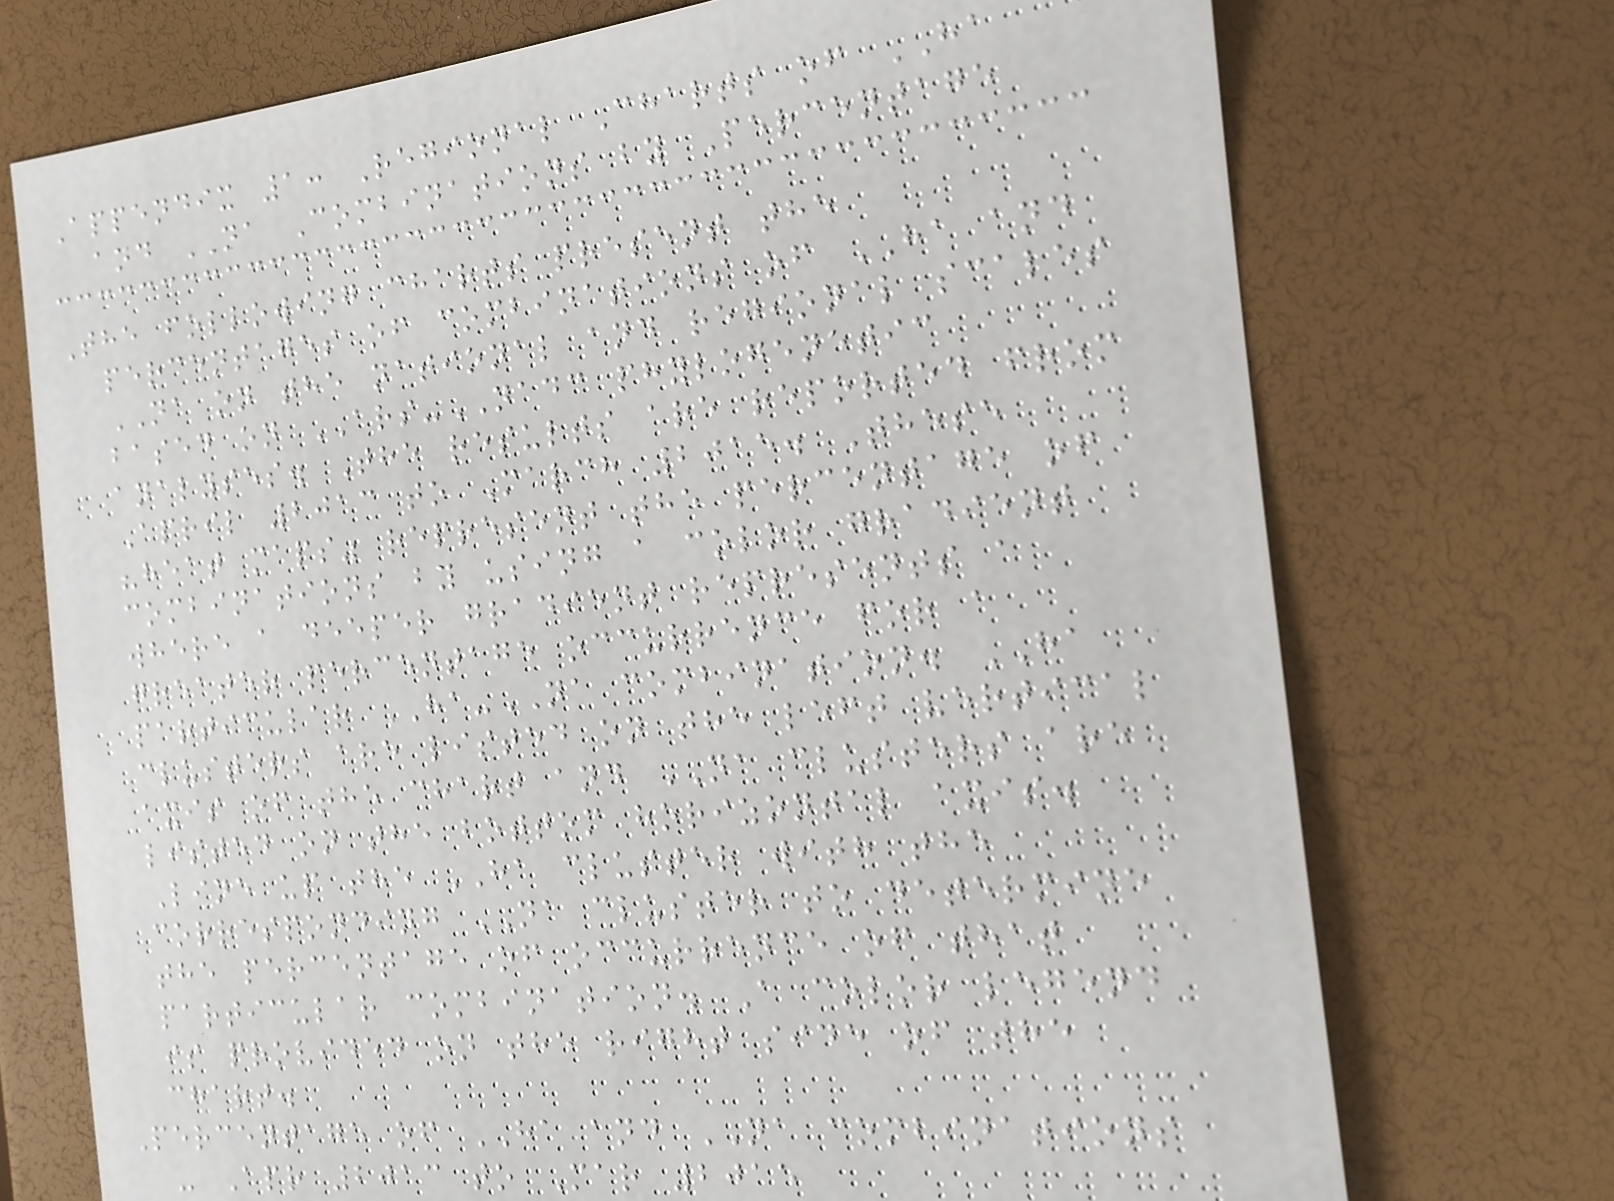Appendix 1: Regional Charts of HA
and NA Combinations by Percentage
The following charts present the
percentages of combinations of HA and
NA on the national and regional scales
based on ARS-NADC phylogenetic
analyses. The results are reported from
April 2013 to March 2015. These
"heat maps" represent the percentage of
combinations by using a color gradient
where a deeper gradient represents a
greater percentage occurrence for a
particular HA-NA combination. HA
clusters are listed on the left vertical
axis of the chart and NA clusters are
listed on the bottom horizontal axis.
Line up the HA cluster with the
corresponding NA cluster to determine
the percentage of occurrence of that
particular combination. A color legend
is provided on the right side of the
chart.
Percentage of HA and NA combinations
- Apr 2013 to Mar 2015
